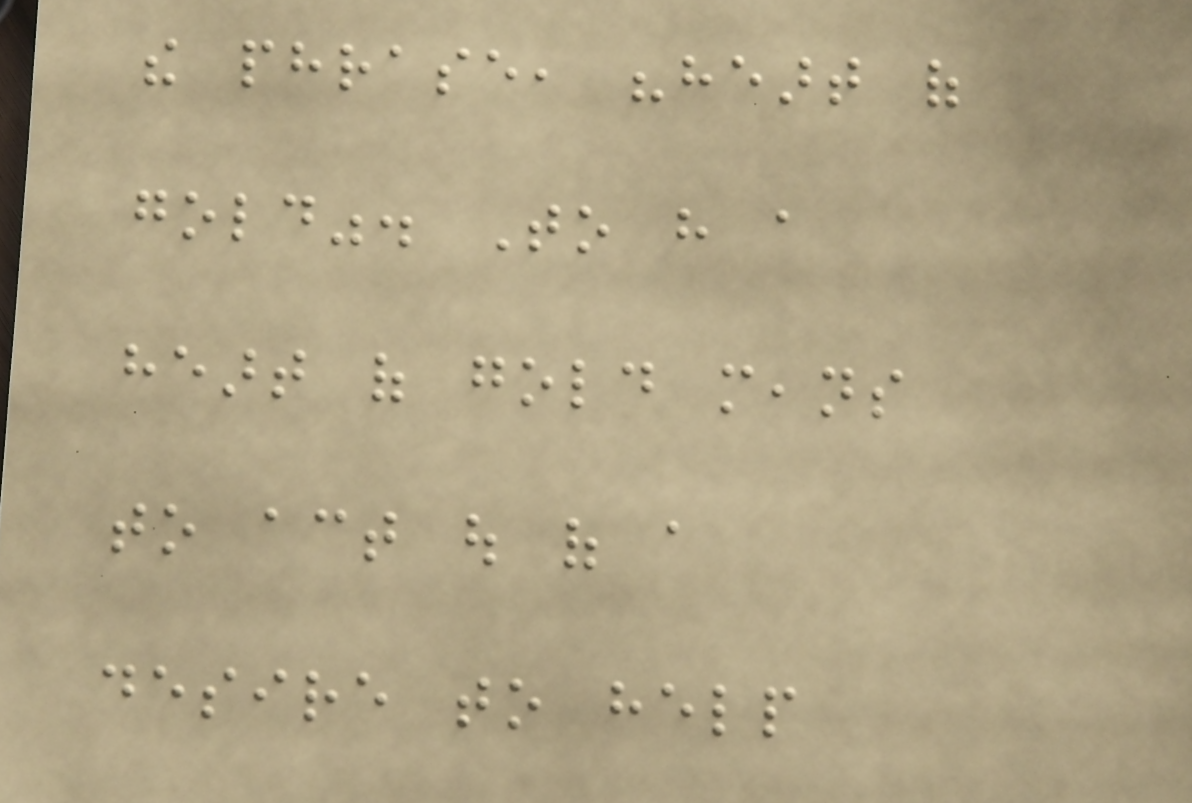the phrase, "heart of
gold". To have a
heart of gold means
to act out of a
desire to help
